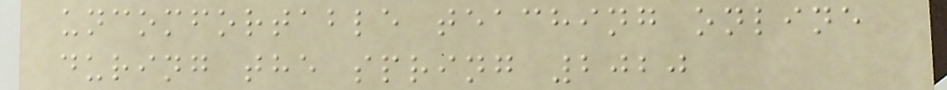uncomfortable teaching online
during the spring 2020
